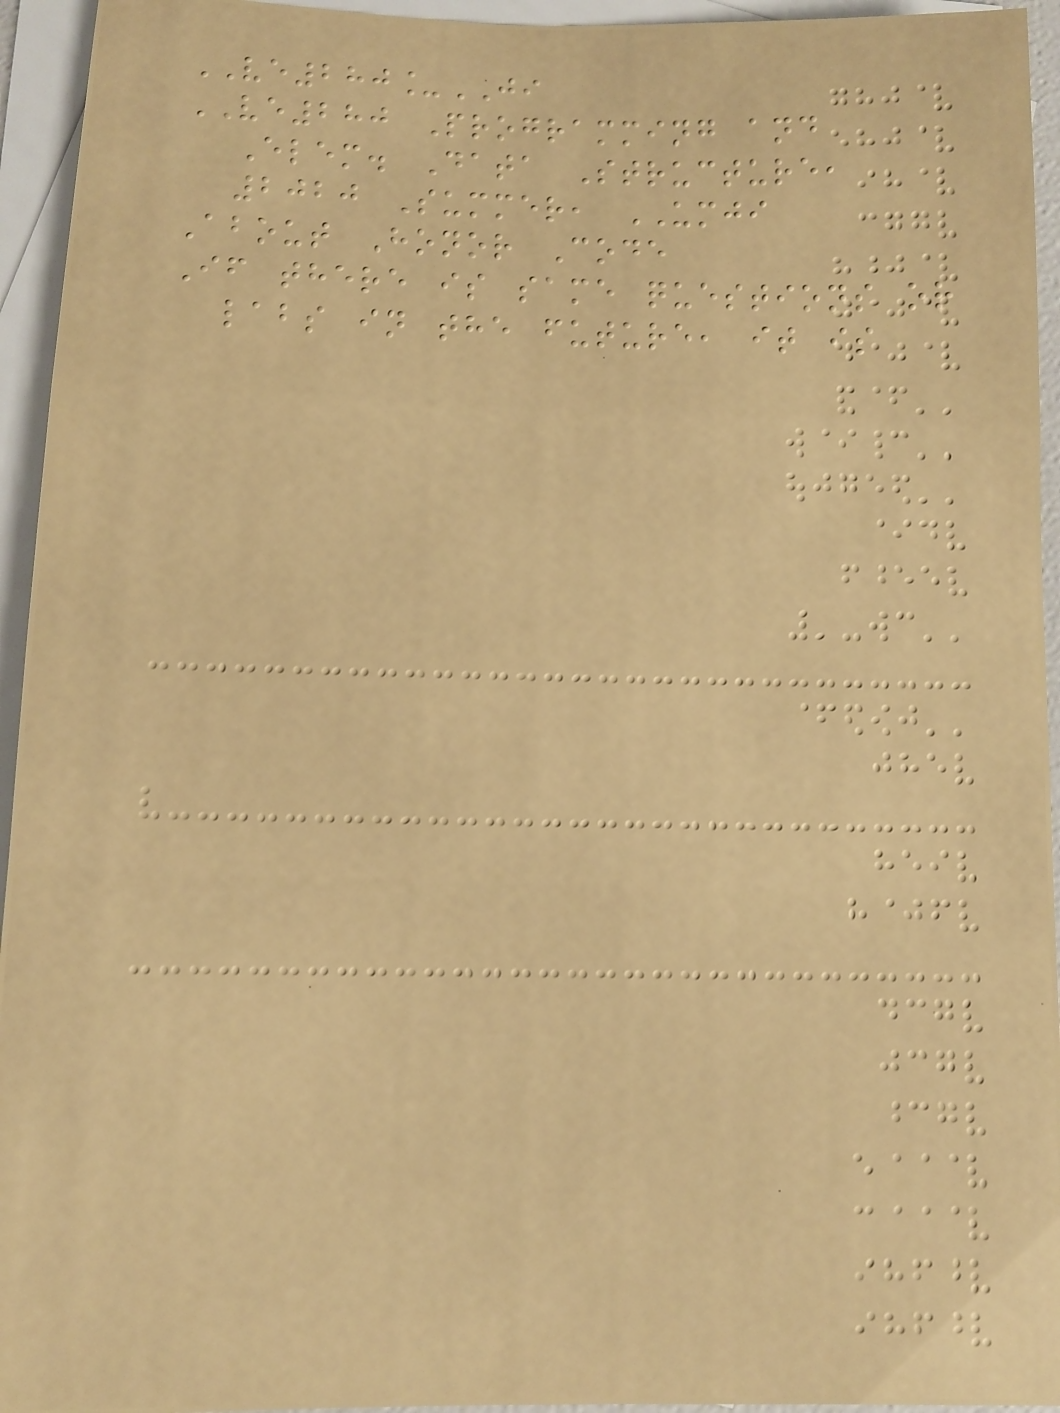VE280_JI
VE280 Programming and
Elem. Data Structure,
2020 Summer, UMJI
About Honor Code
If there is same questions or
labs in the future, it is
